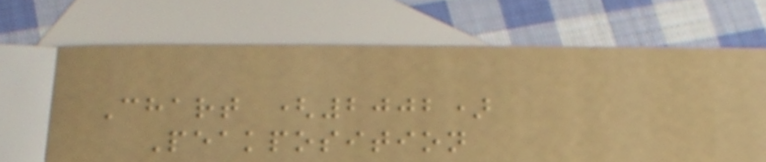Chart (2002)
Peakposition
